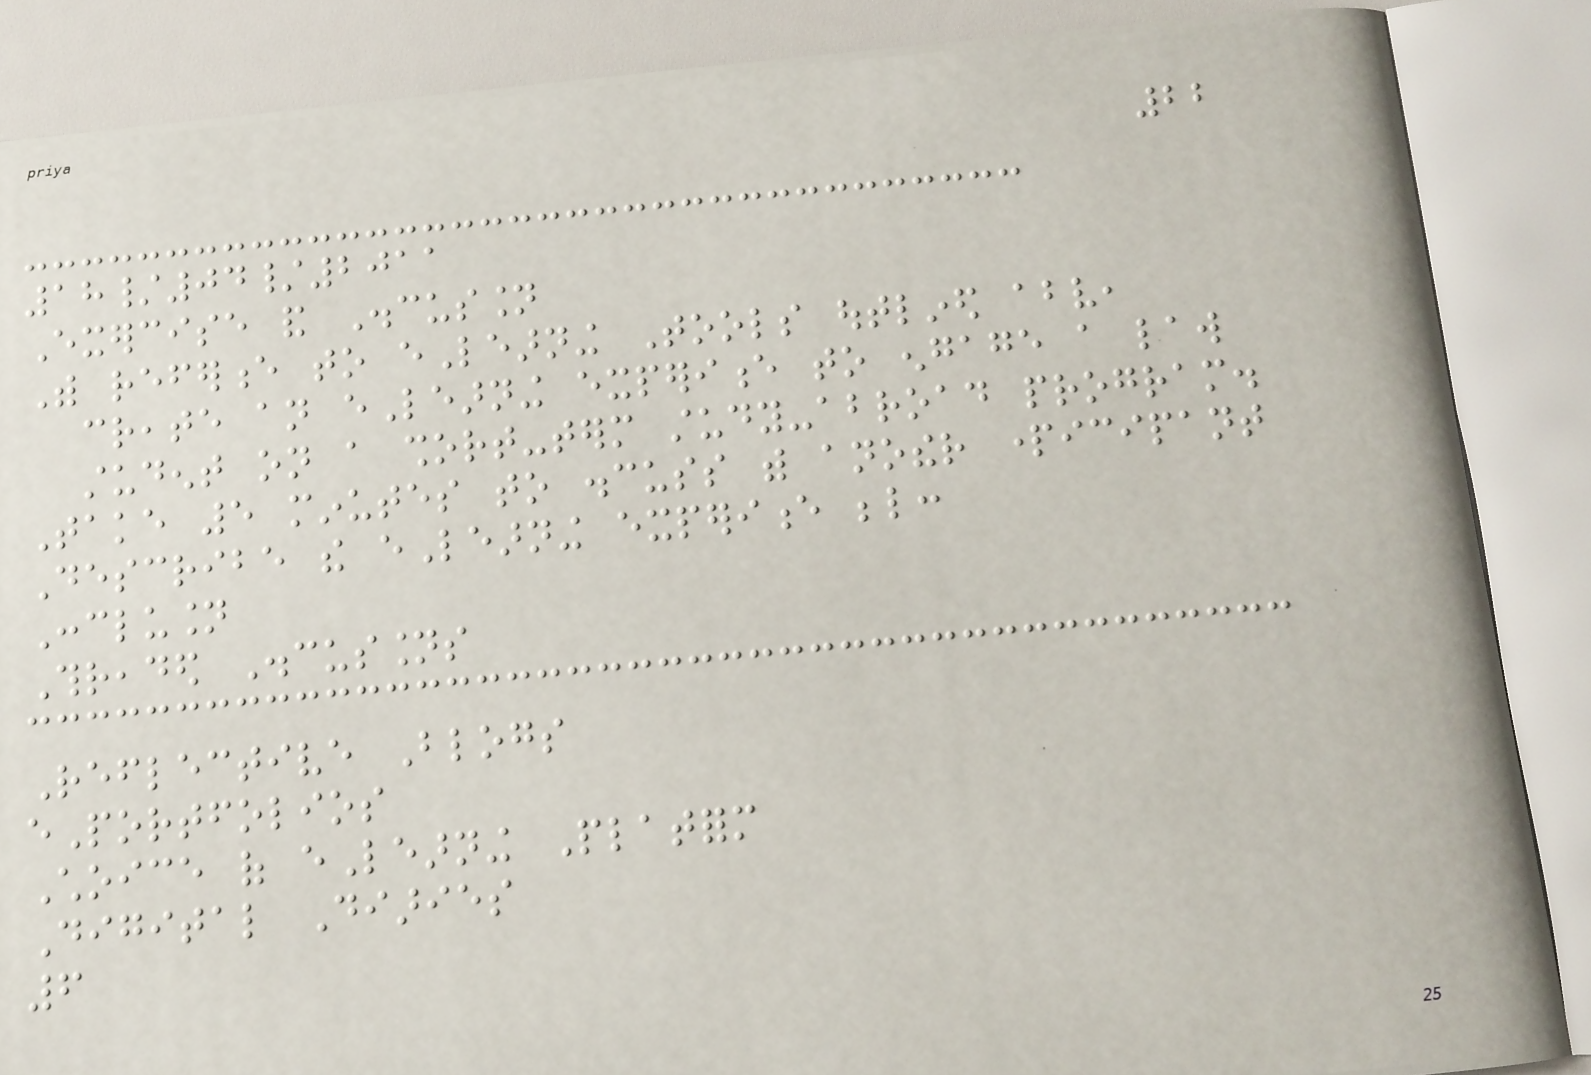22
18/04/2011
Exercise and Discussion
With reference to eLearning Tools outlined above,
create an eLearning experience to engage a law
student on a short-term study-abroad program.
Take 5 minutes to discuss with another participant
Describe the eLearning experience below:
Conclusion
Threaded Discussions
Reflective Blogs
ePortfolios
Choice of eLearning Platform
Digital Diaries
6
